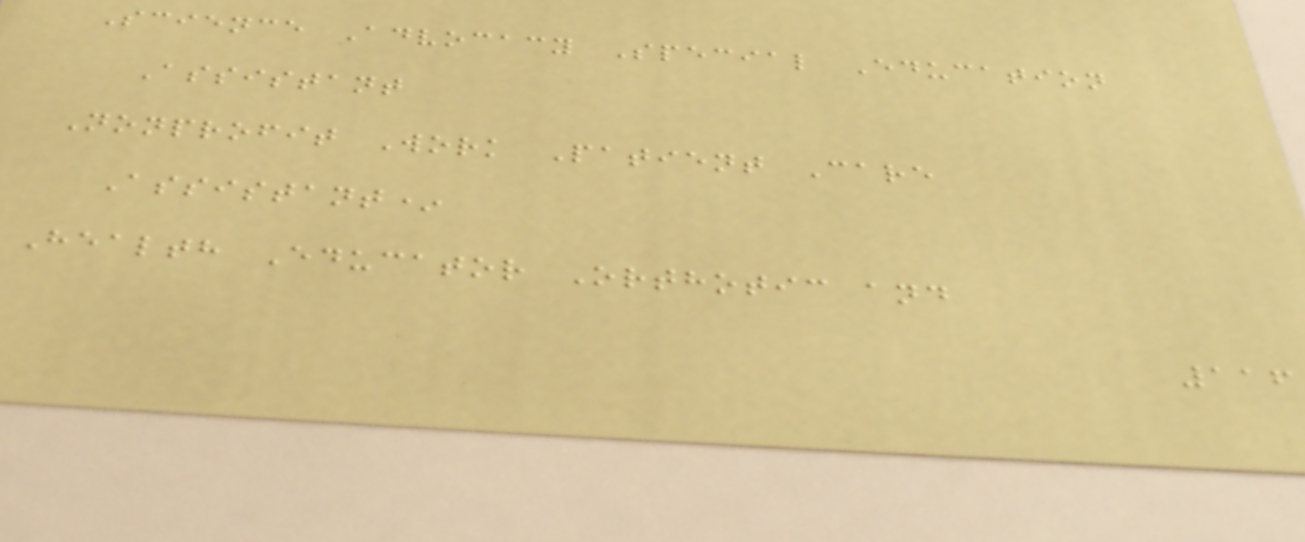Science Advocacy Special Education
Assistant
Nonprofit Work Patient Care
Assistant*
Health Educator Orthotic and
116
